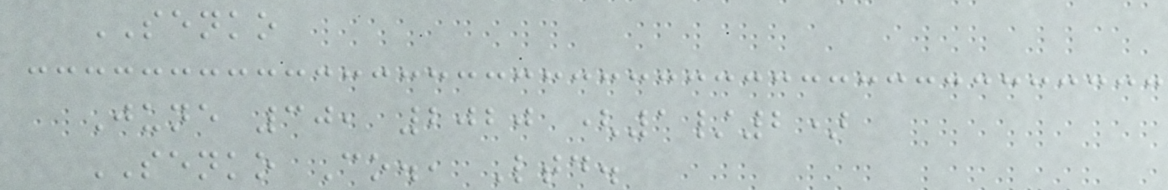SENKO
June 30, 2020 (1/2)
SENKO Co., Ltd.
